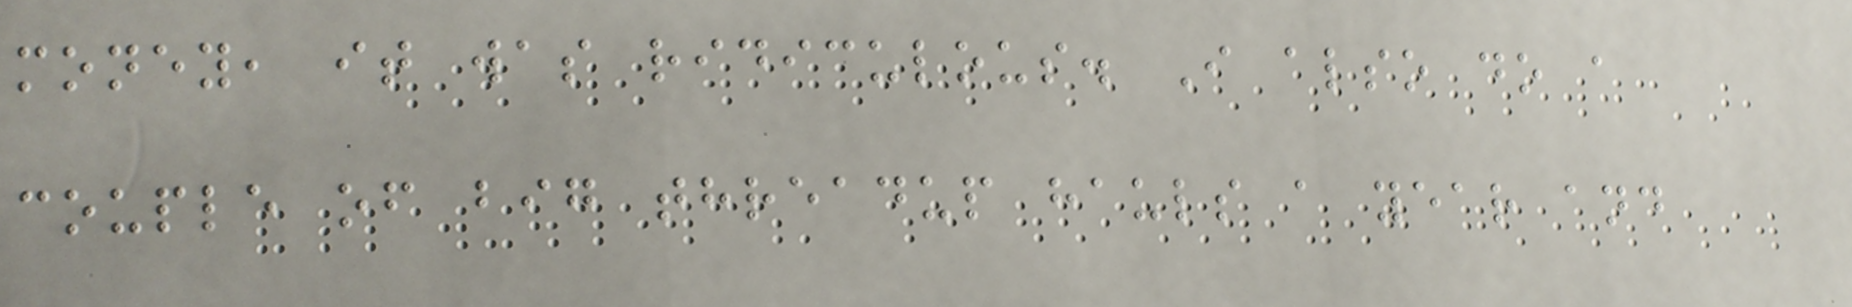money, it was ridiculous. I also do a
couple of big threadup hauls a year and
